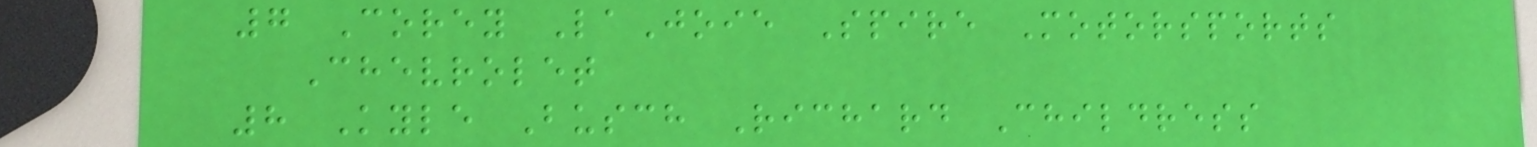7 Corey LaJoie Spire Motorsports
Chevrolet
8 Kyle Busch Richard Childress
